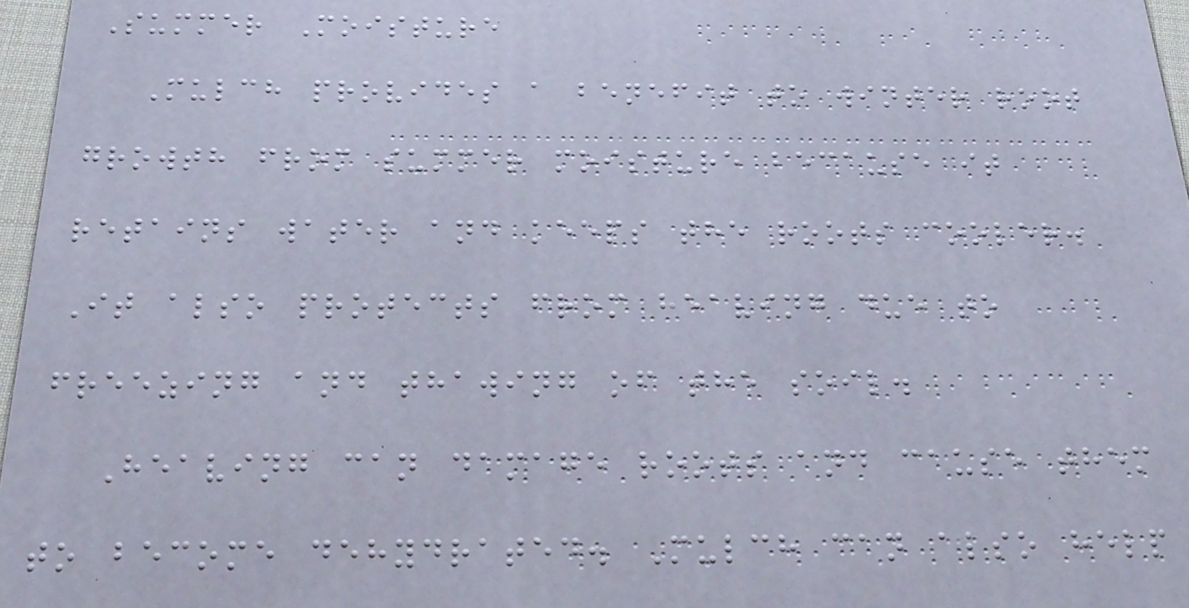Summer Moisture
Mulch provides a benefit to winter root
growth from summer moisture because it
retains water and keeps the roots cooler.
It also protects from heaving due to
freezing and thawing of the soil.
Heaving can damage roots and cause them
to become dehydrated. Mulch can also help
